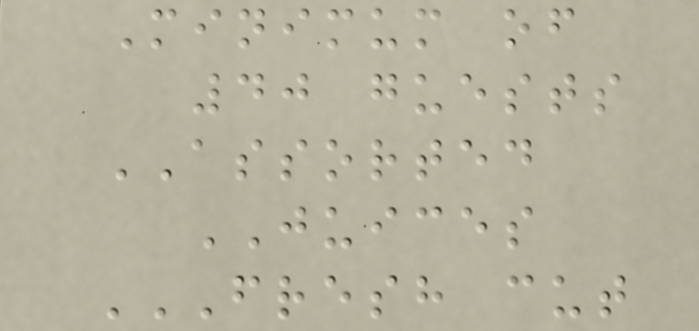Minimum of
40 guests
ASSORTED
JUICES
FRESH CUT
